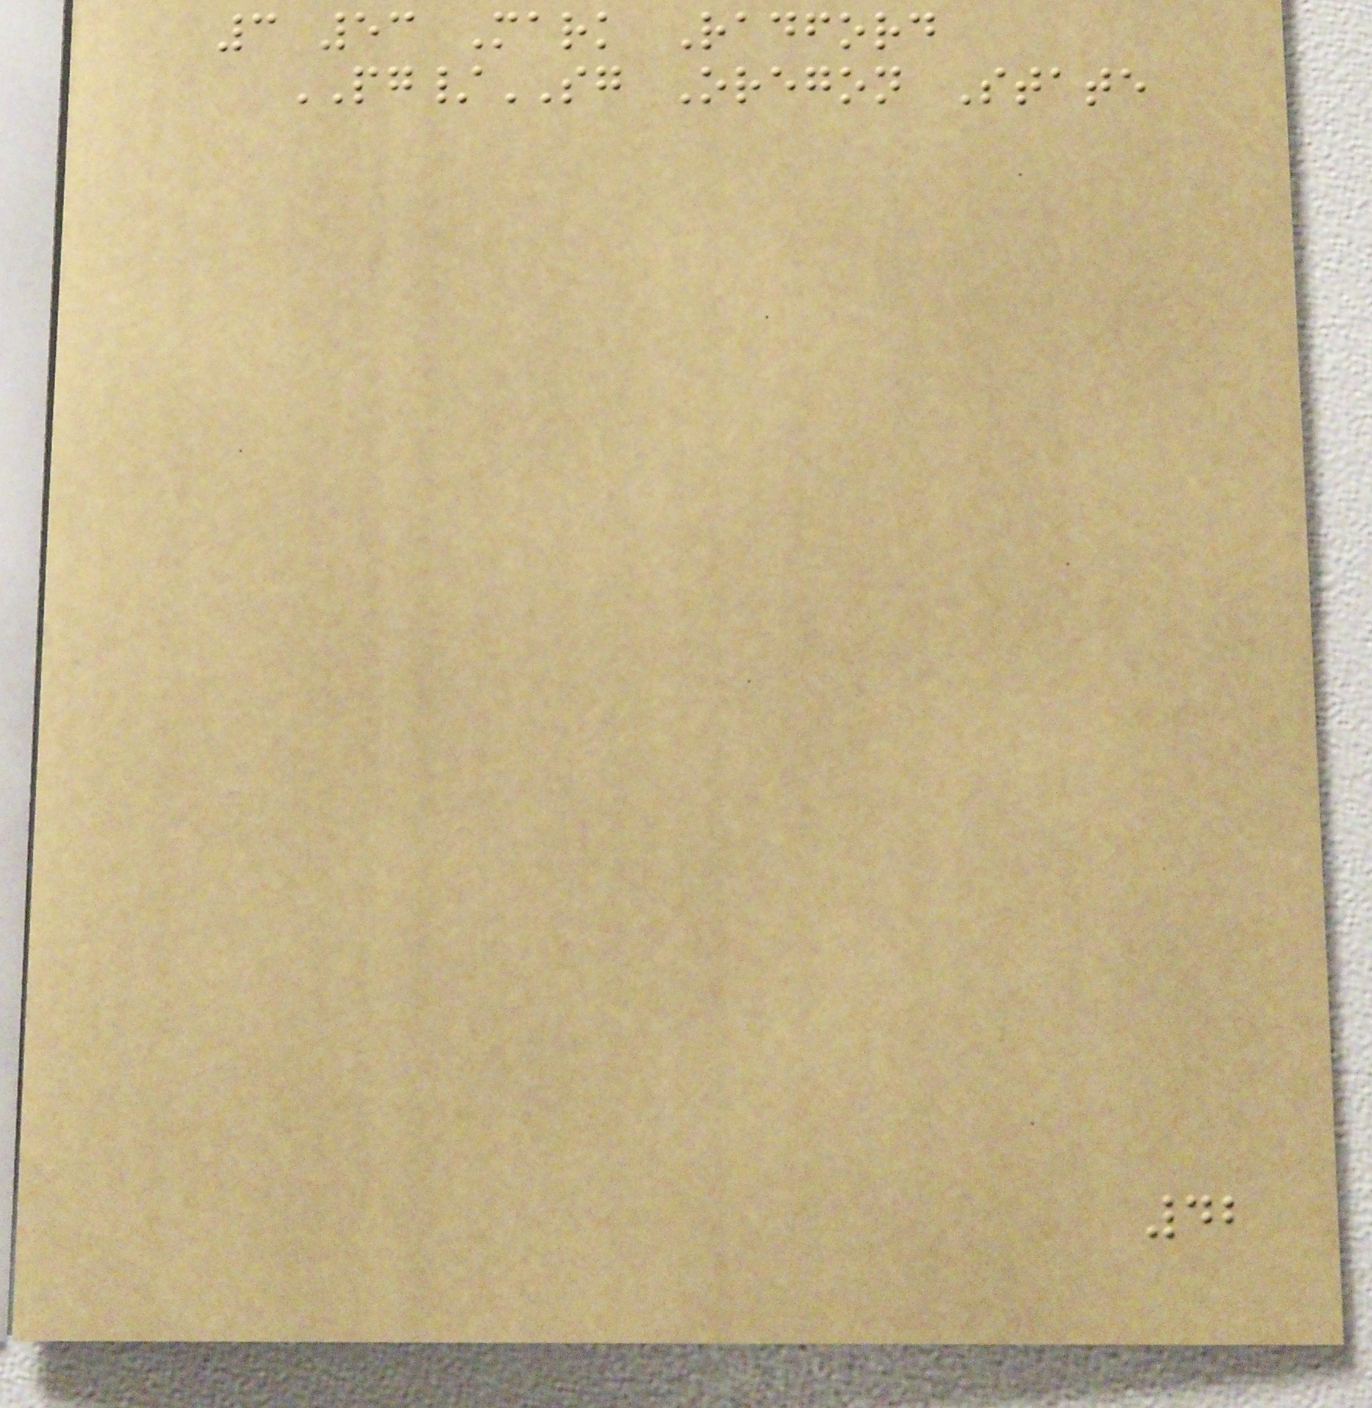3 53 Mark Radford
PG/SG Oregon State
42
